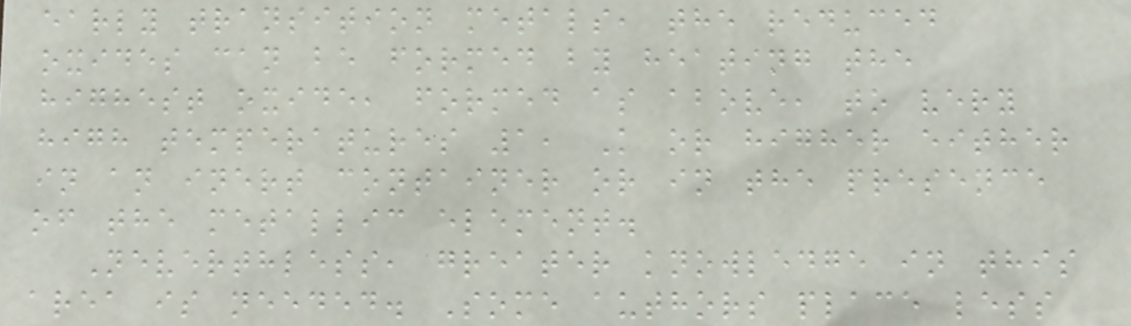early transition metals, the reduced
oxides can be formed by heating the
highest oxide, formed as above, to very
high temperatures 1, K or higher either
in an inert container or in the presence
of the metallic element.
Neverthless, greater knowledge in this
area is needed. Some authors place less
